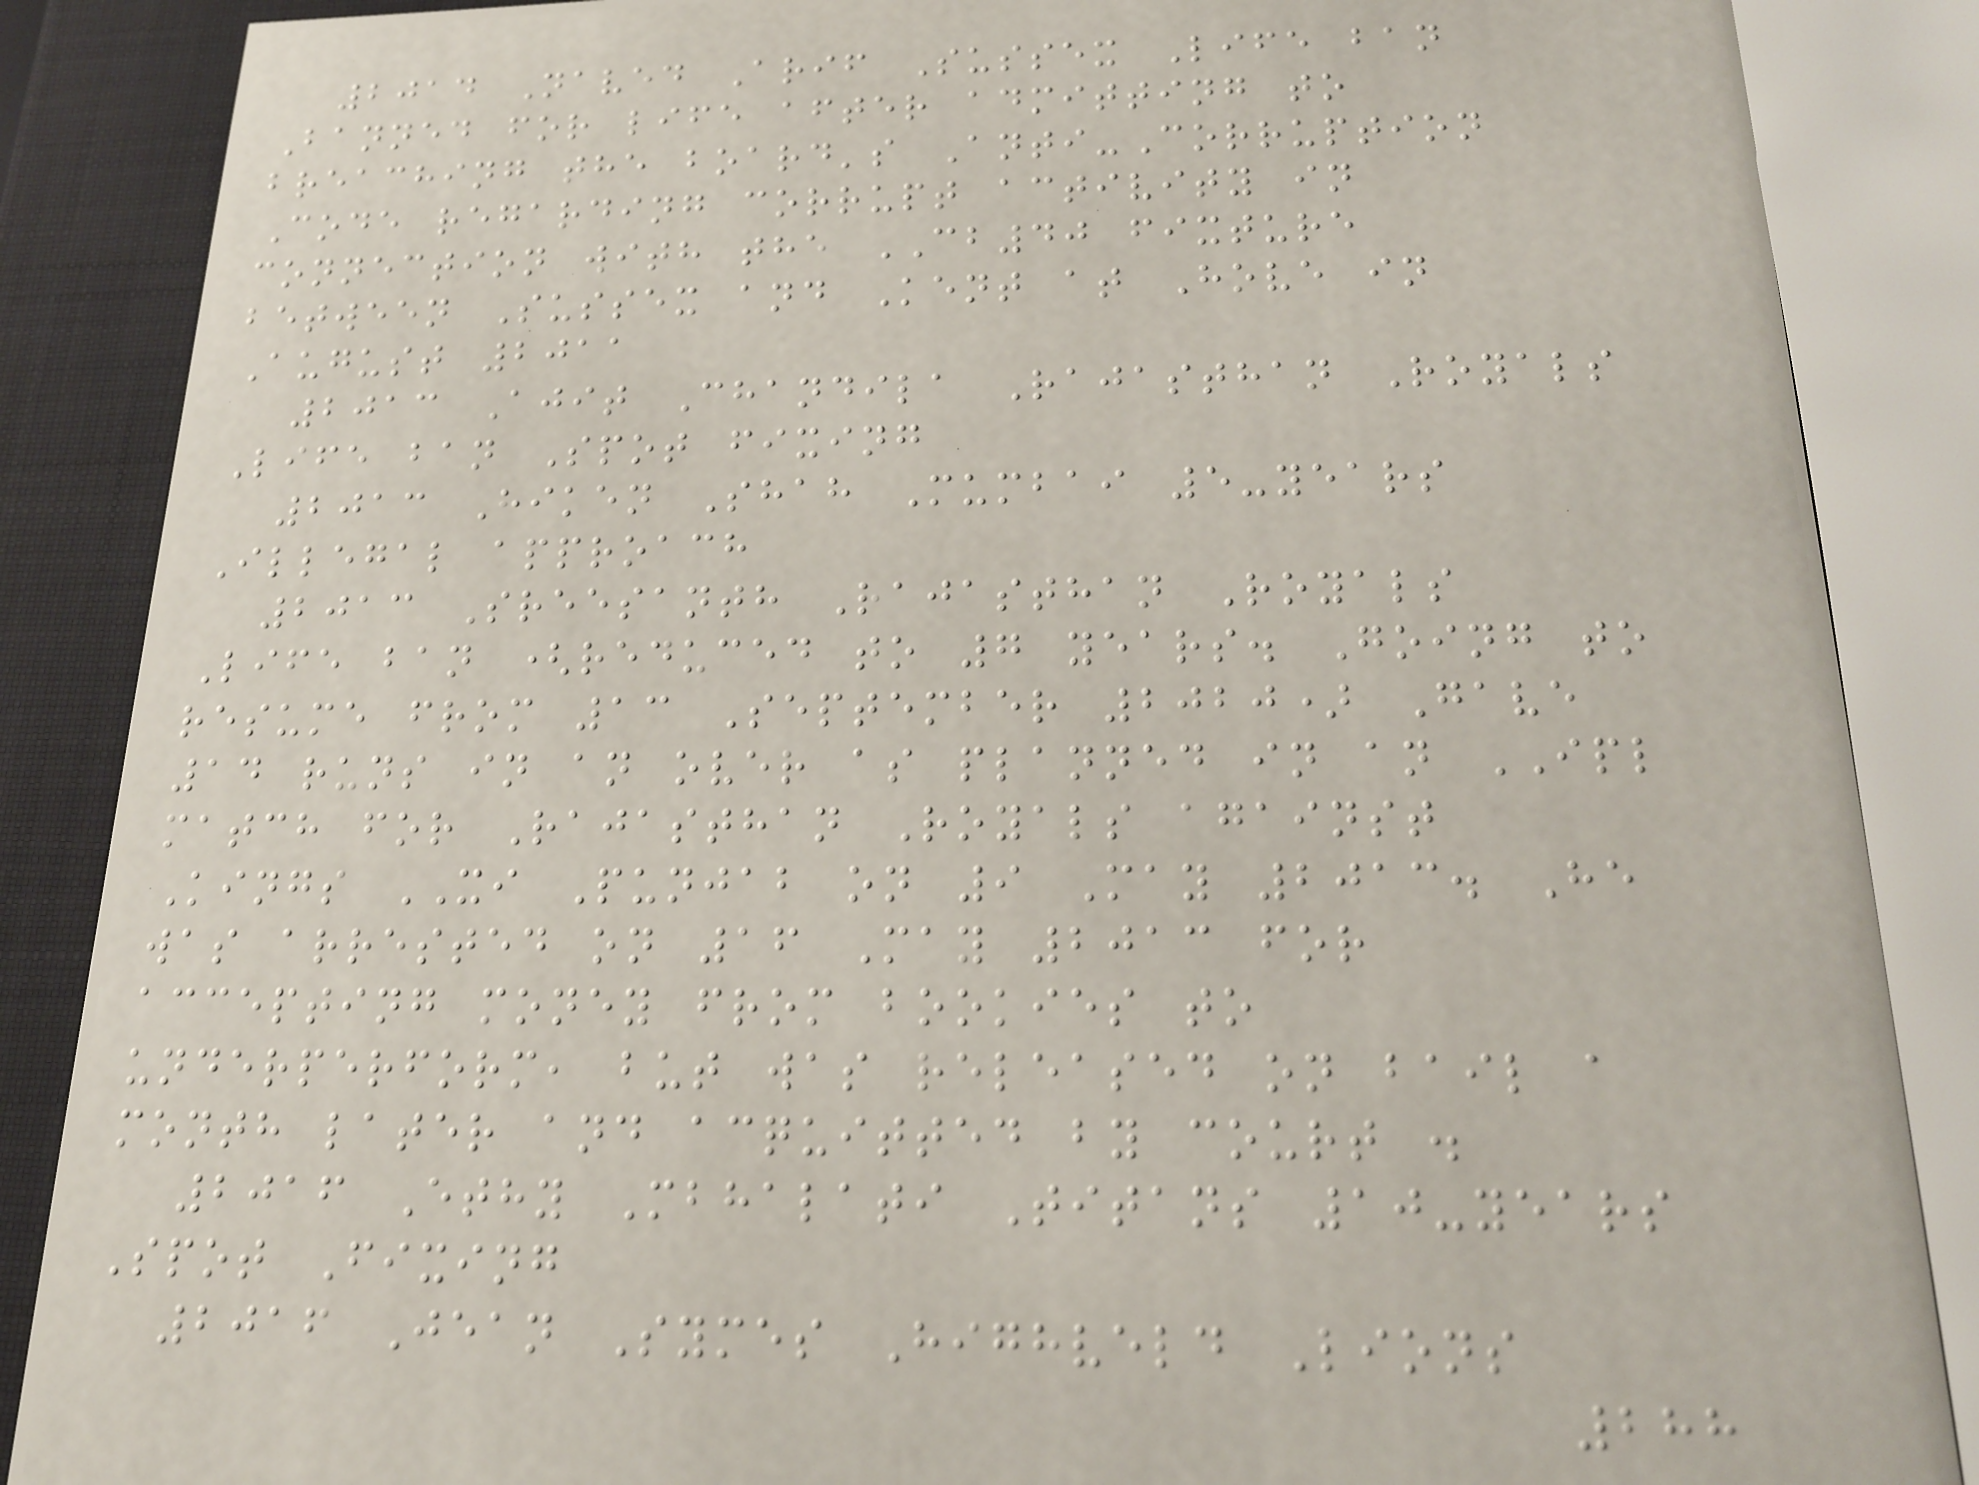2014 Naved Arif Sussex Life ban
Banned for life after admitting to
breaching the board's Anti-Corruption
Code regarding corrupt activity in
connection with the CB40 fixture
between Sussex and Kent at Hove in
August 2011
2013 Ajit Chandila Rajasthan Royals
Life ban Spot fixing
2013 Hiken Shah Mumbai 5-years
Illegal approach
2013 Sreesanth Rajasthan Royals
Life ban (reduced to 7 years. Going to
resume from 13 September 2020) Gave
14 runs in an over as planned in an IPL
match for Rajasthan Royals against
Kings XI Punjab on 9 May 2013. He
was arrested on 16 May 2013 for
accepting money from bookies to
underperform, but was released on bail a
month later and acquitted by court .
2016 Ethy Mbhalati Titans 10-years
Spot Fixing
2016 Jean Symes Highveld Lions
288
